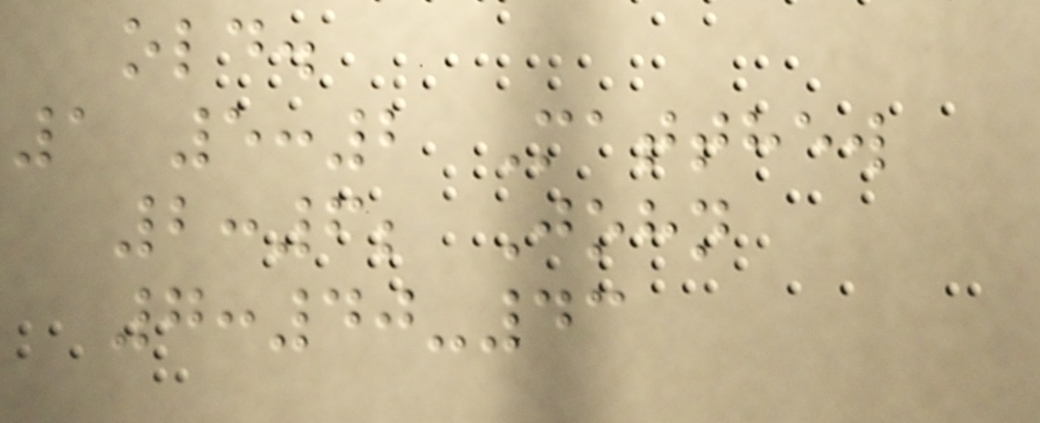old.
1 5:2 Matthew
2:6; John
7:40-43
